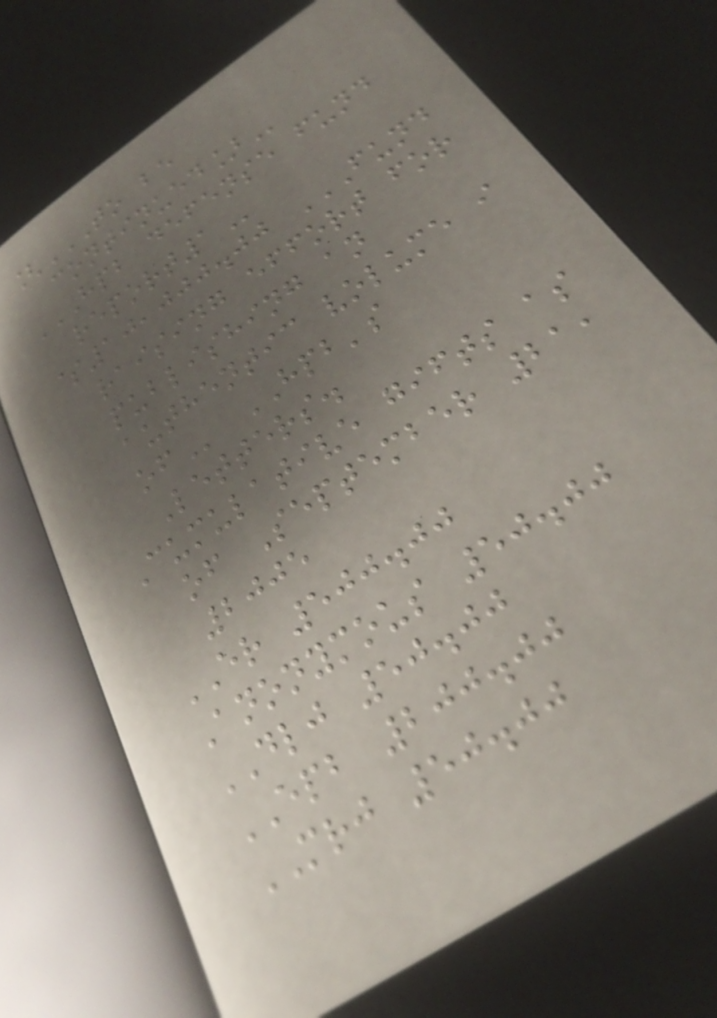[TO BE
CONTINUED]
HPB DEFENSE FUND
REPORT1
$10,000.00 FUND
RAISING EFFORT FOR
PUBLISHING AN
AUTHENTIC VOLUME I
OF HPB's
Letters.
Cumulative gifts as
of September 21,
2005
ER 500.00
Anonymous 50.00
DLJ 50.00
EPB 200.00
MRJ 50.00
